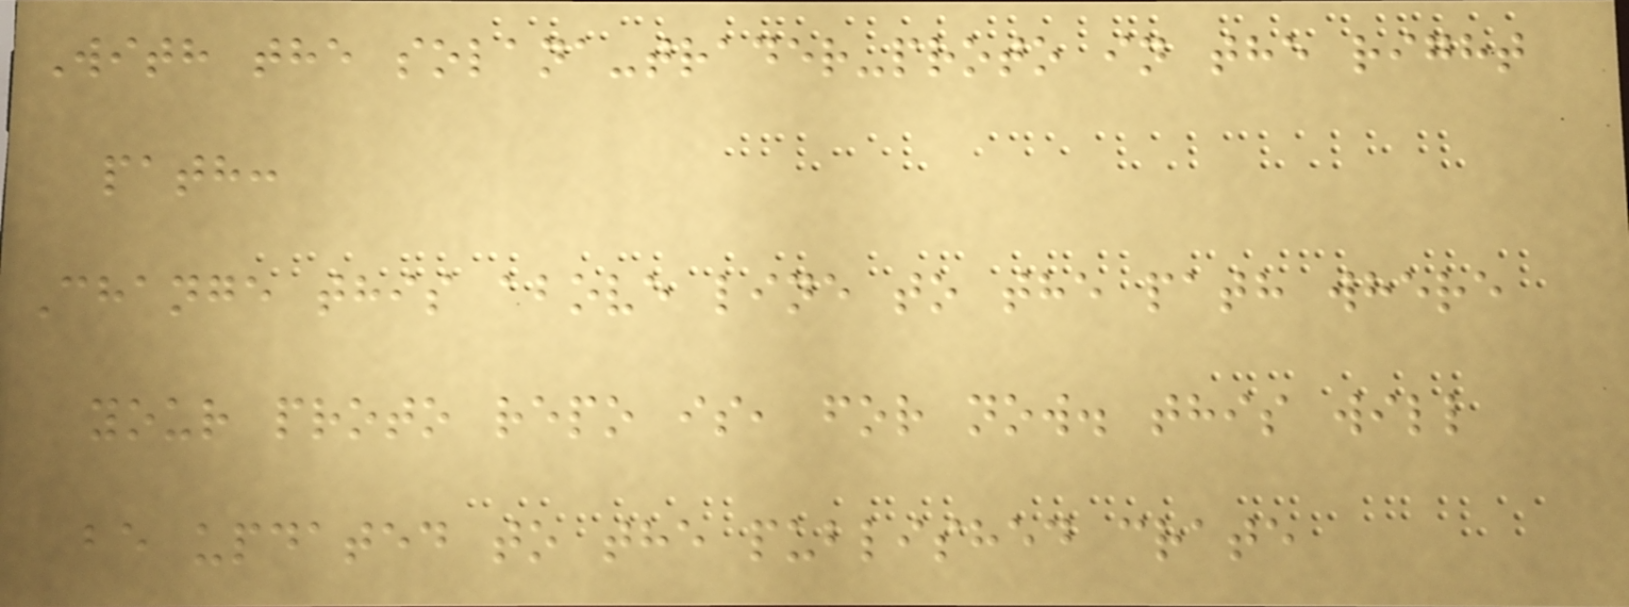With the solana-trader-proto in the right
path:
Change this above line to the path where
your proto repo is, for now. this will
be updated to the published crate
